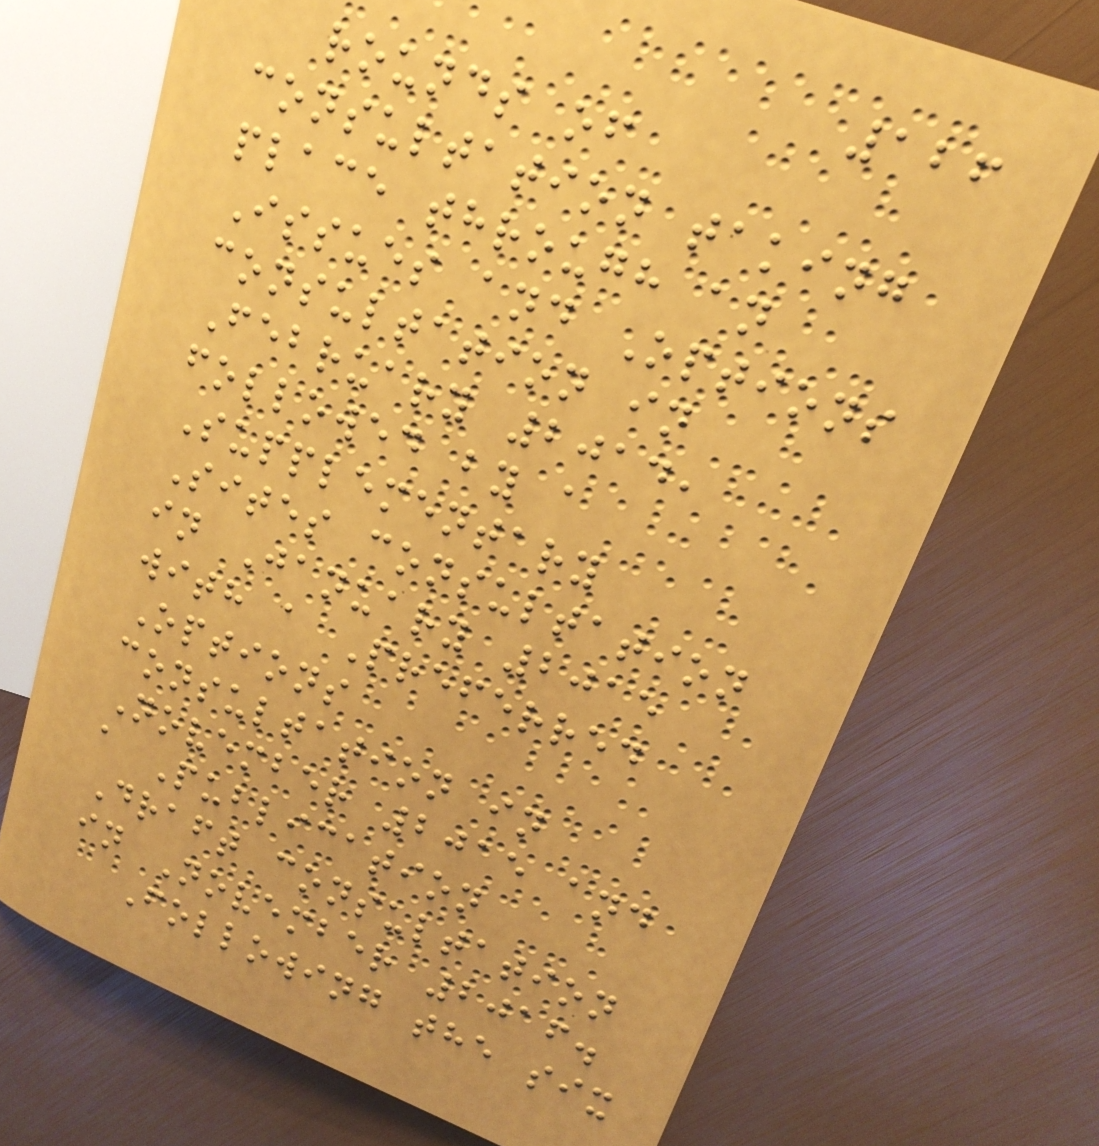126
rounds of
consultation taking
place through an
Issues and Options
consultation in
February 2014,
followed by a
Supplementary
Sites consultation
in January 2015
with a Preferred
Options
consultation in
November 2015 and
a Publication
Draft consultation
in November 2016.
Following the six
